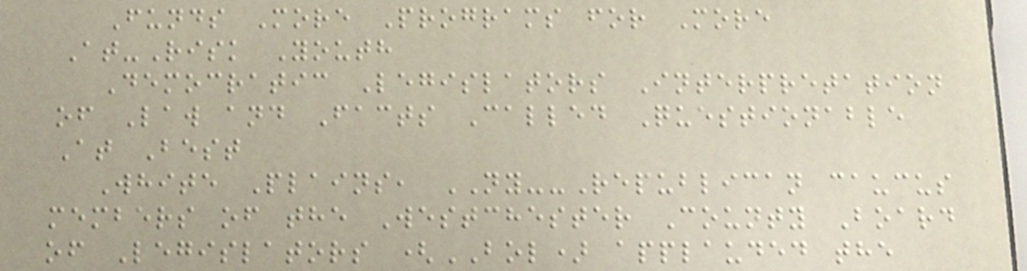Funds More Programs for More
At-Risk Youth
Democratic Legislators Interpretation
of Law and Facts Called Questionable
At Best
White Plains, NY--Republican caucus
members of the Westchester County Board
of Legislators (BOL) applauded the
